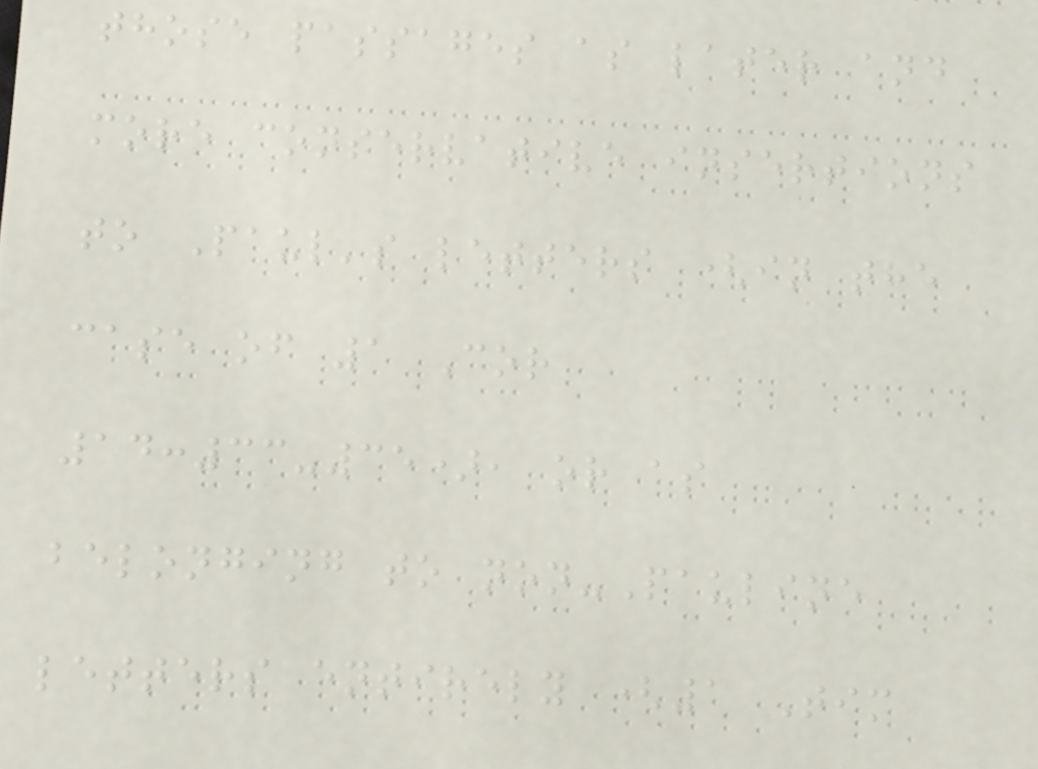those passages as later and
more conservative insertions
to Paul's letters (in the
case of 1 Cor
14:33-35), or as
belonging to non-Pauline
letters entirely (1 Tim
